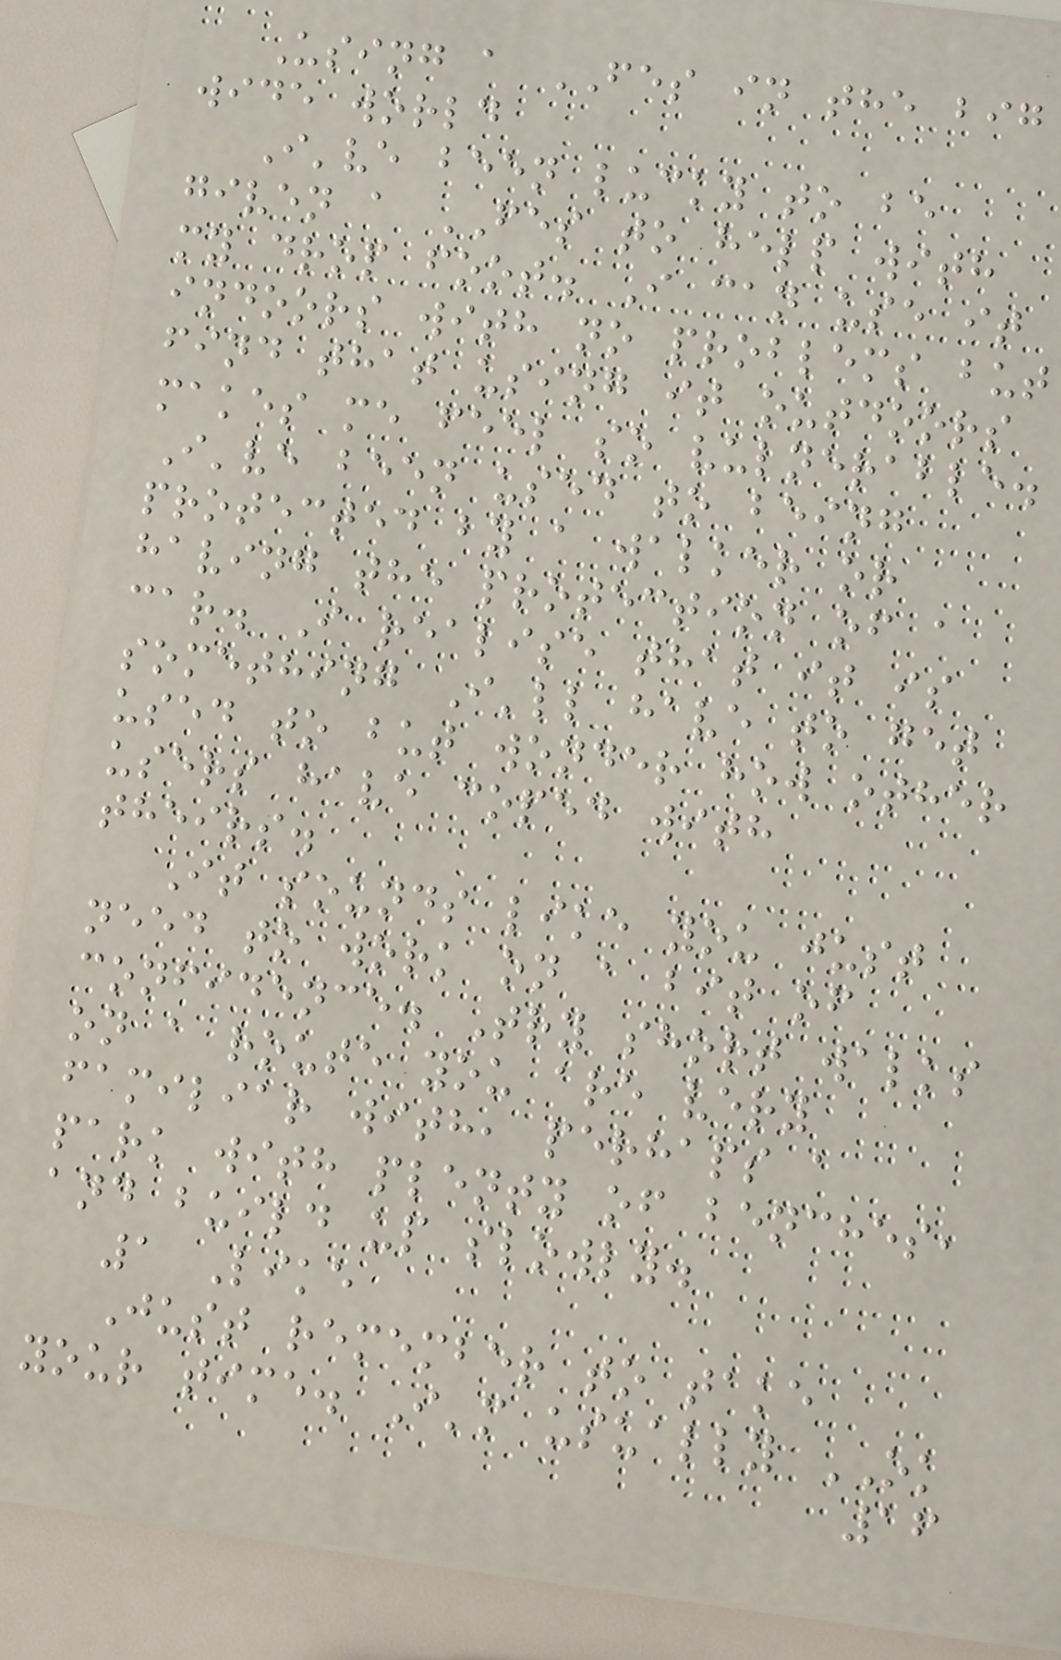Using a FES in the big
wide world
I've been lucky to be
given a FES to help with
my drop foot. I can use it
indoors with no problems but
find that using it outdoors
makes me feel so vulnerable.
I've been used to being
protected by a walker or
having the protection of a
car. I realise that it is
something I'll have to get
used to but wonder how other
users have coped with
theirs.
It sounds like you just
need to work on a bit of
confidence. Try short walks
on a route you are very
familiar with, perhaps a
park with plenty of benches,
and build up slowly.
1 Like
Just remember to take
your time. I'm usually OK
16
